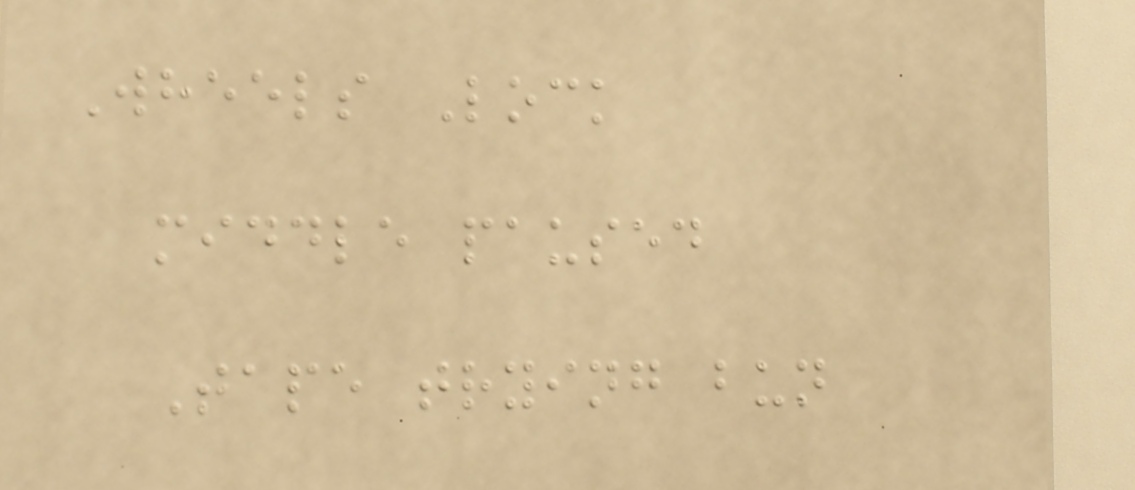Wheels Lock
middle paused
Tape trying bun
